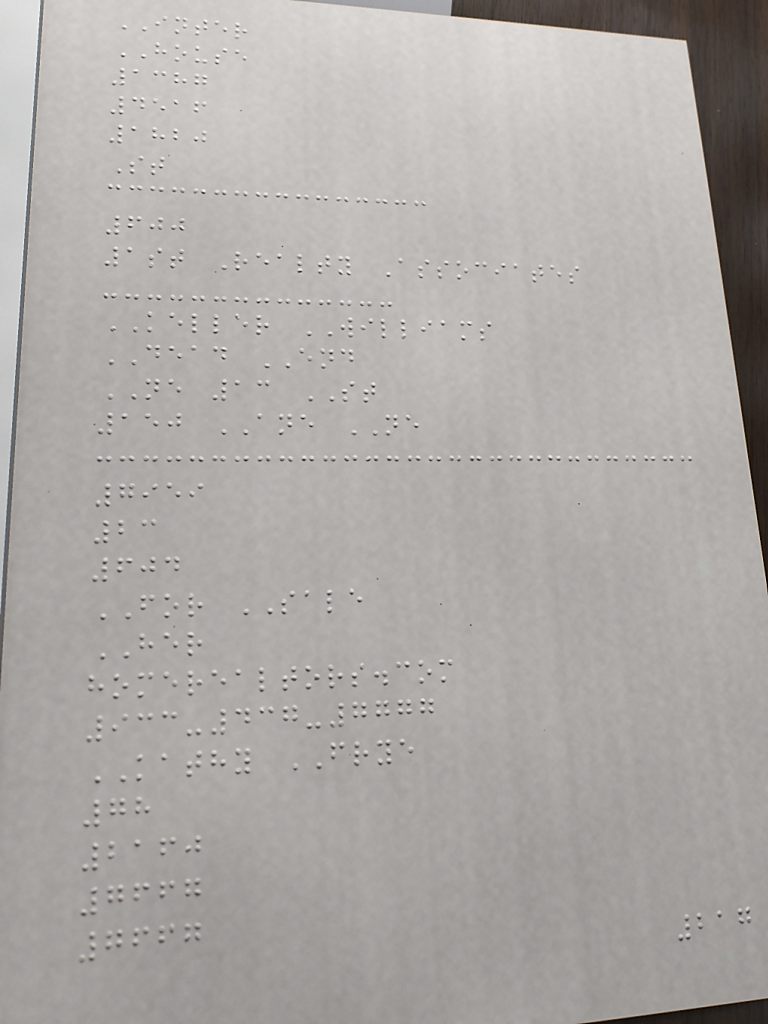INTER
HOUSE
1387
4516
1820
St
600
1st Realty Associates
KELLER WILLIAMS
DEAD END
NE 13 ST
150 ANE NE
7959
23
604
FOR SALE
HER
homerealtors.com
933-437-7777
KATHY FRYE
78
2160
7667
7667
217
